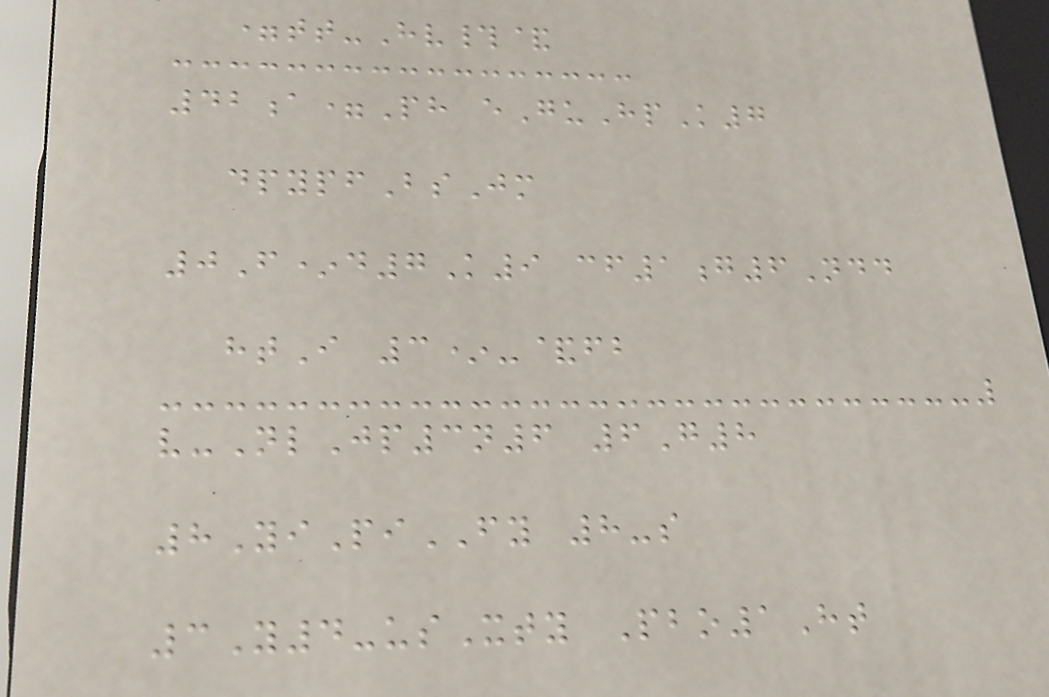=tt-Hv#&
42a=Ph eGuHpK7
dpypfBsJm
0F*d7K9 cf1g6Ndd
htI 3*-&fb
v-NlJp3n6 6G8
8YiPiFY 8-s
3Y4-usXty Pbo1Ht
